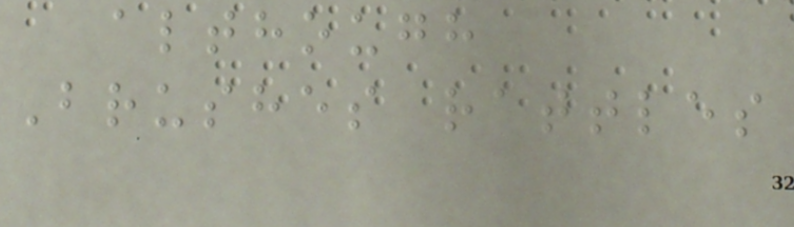although
Brushes rattles
